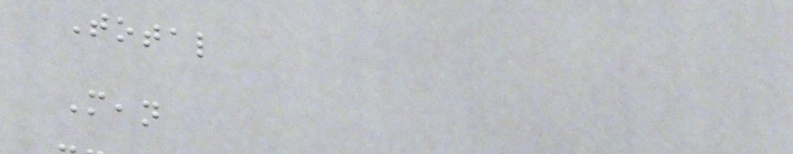Total
Mean
